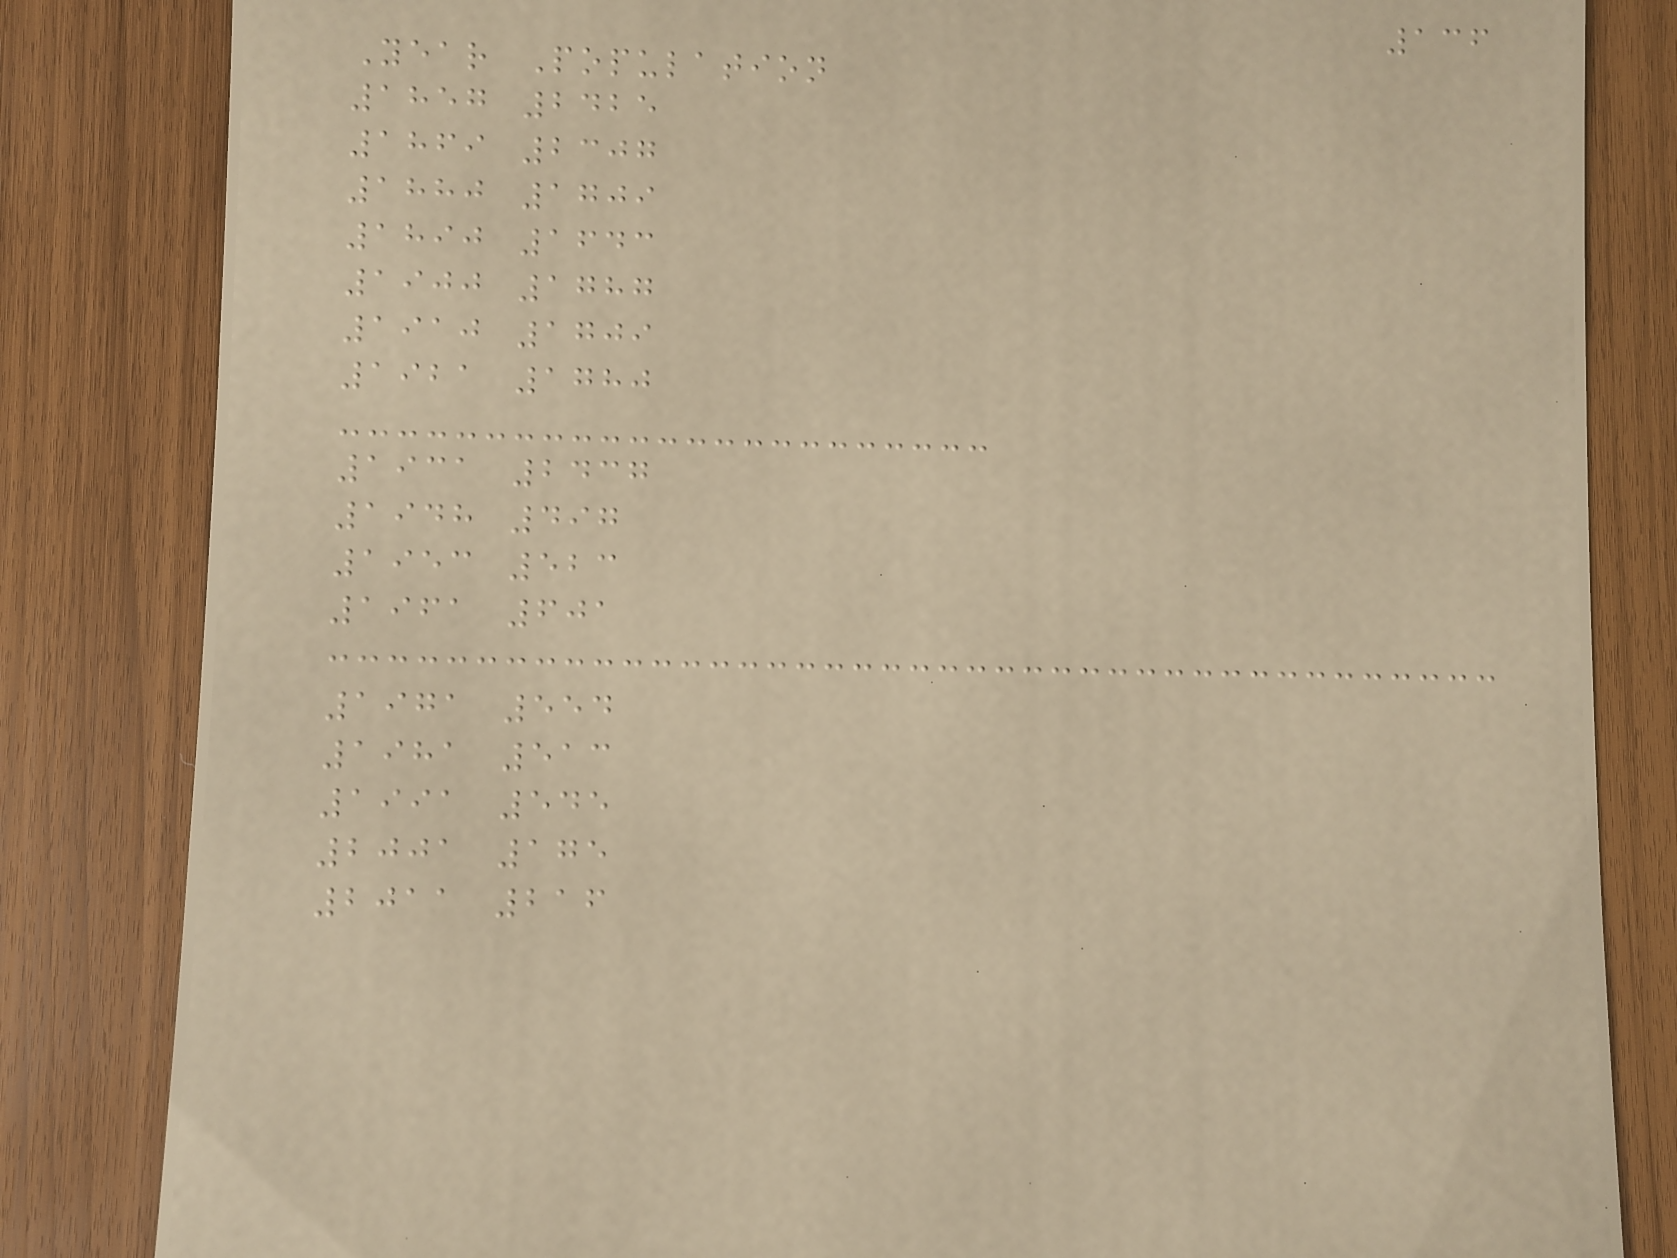136
Year Population
1857 2425
1869 2307
1880 1709
1890 1643
1900 1787
1910 1709
1921 1780
1931 2437
1948 497
1953 523
1961 601
1971 554
1981 513
1991 545
2001 175
2011 216
